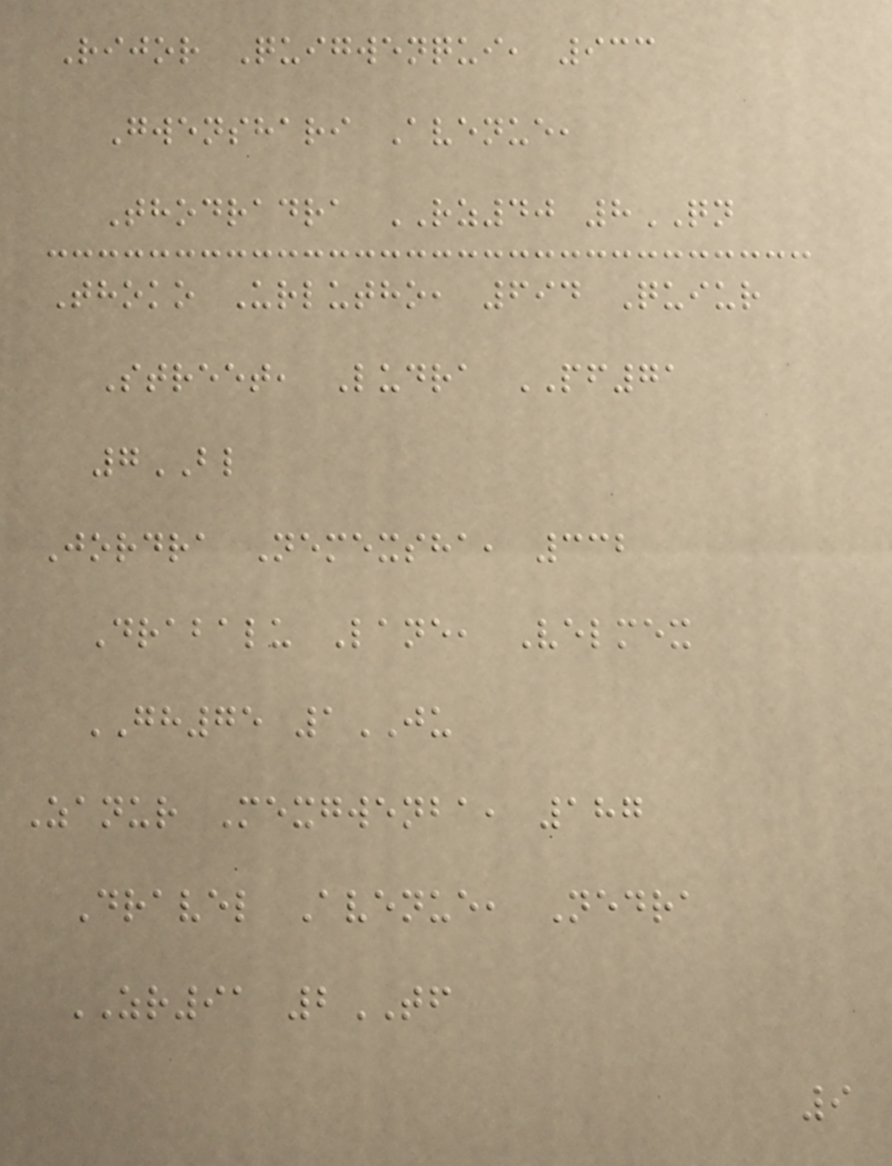Rijor Quigwenqui, 933
Gwenshari Avenue,
Thodradra RZ40 8QN
Thoko Urlutho, 694 Quiur
Street, Ludra PF71
7BL
Jordra Nemexsha, 332
Drabalu Lane, Velmex
GH75 1JU
Zanur Mexgwenba, 187
Dravel Avenue, Nedra
ZR91 2TF
9
